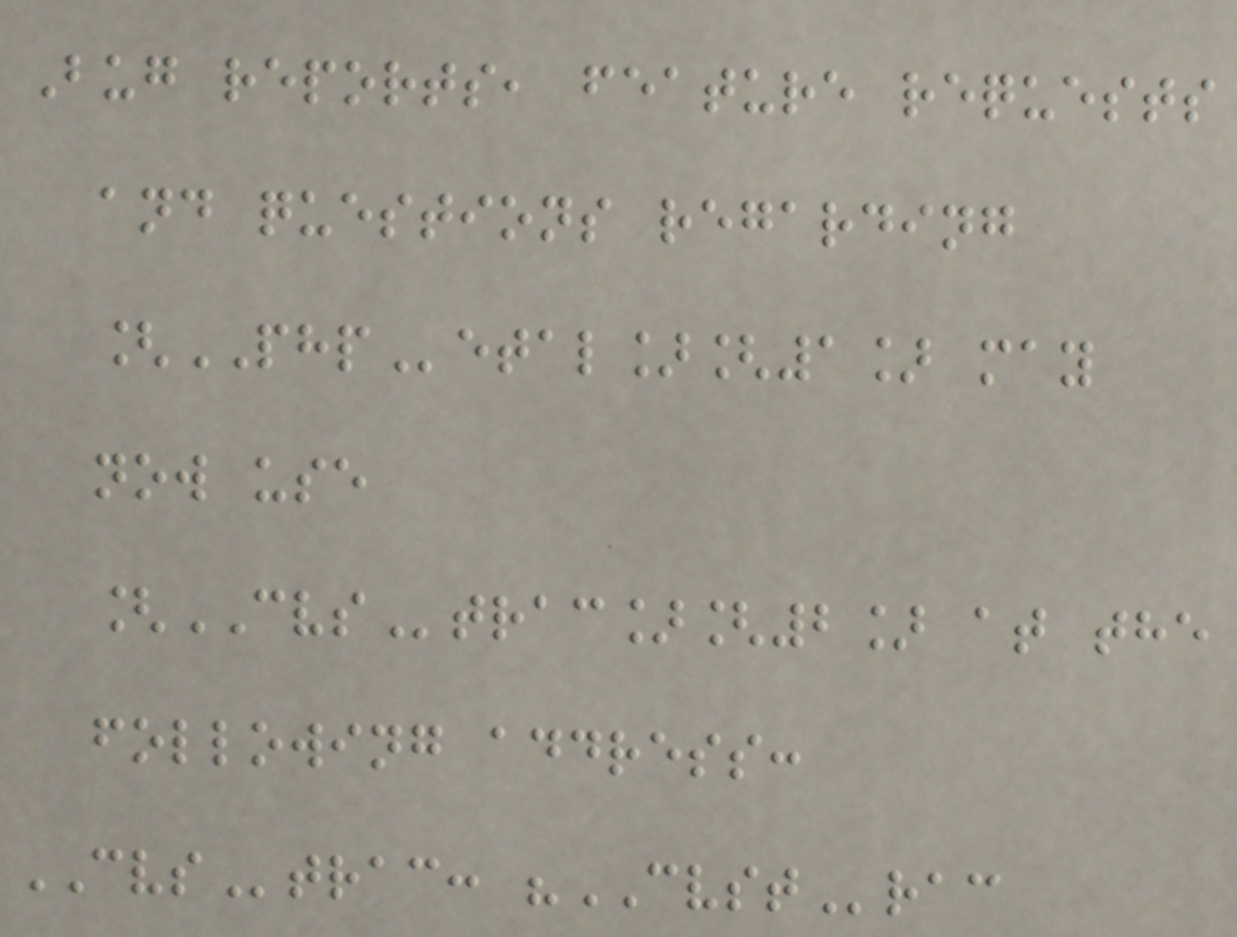Bug reports, feature requests
and questions regarding
[PHPetal][1] may
now use
[CVStrac][2] at the
following address:
CVStrac: "CVSTrac
